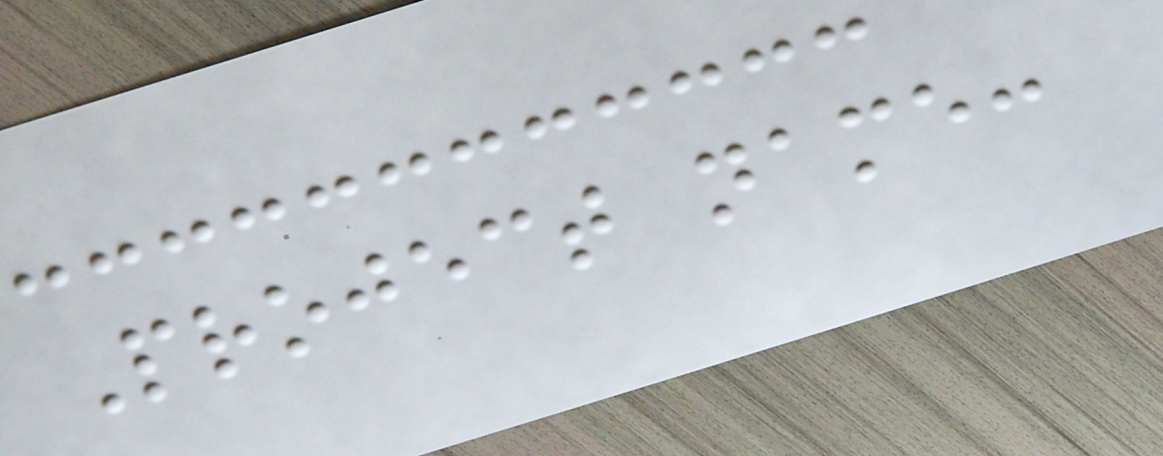Project name:
